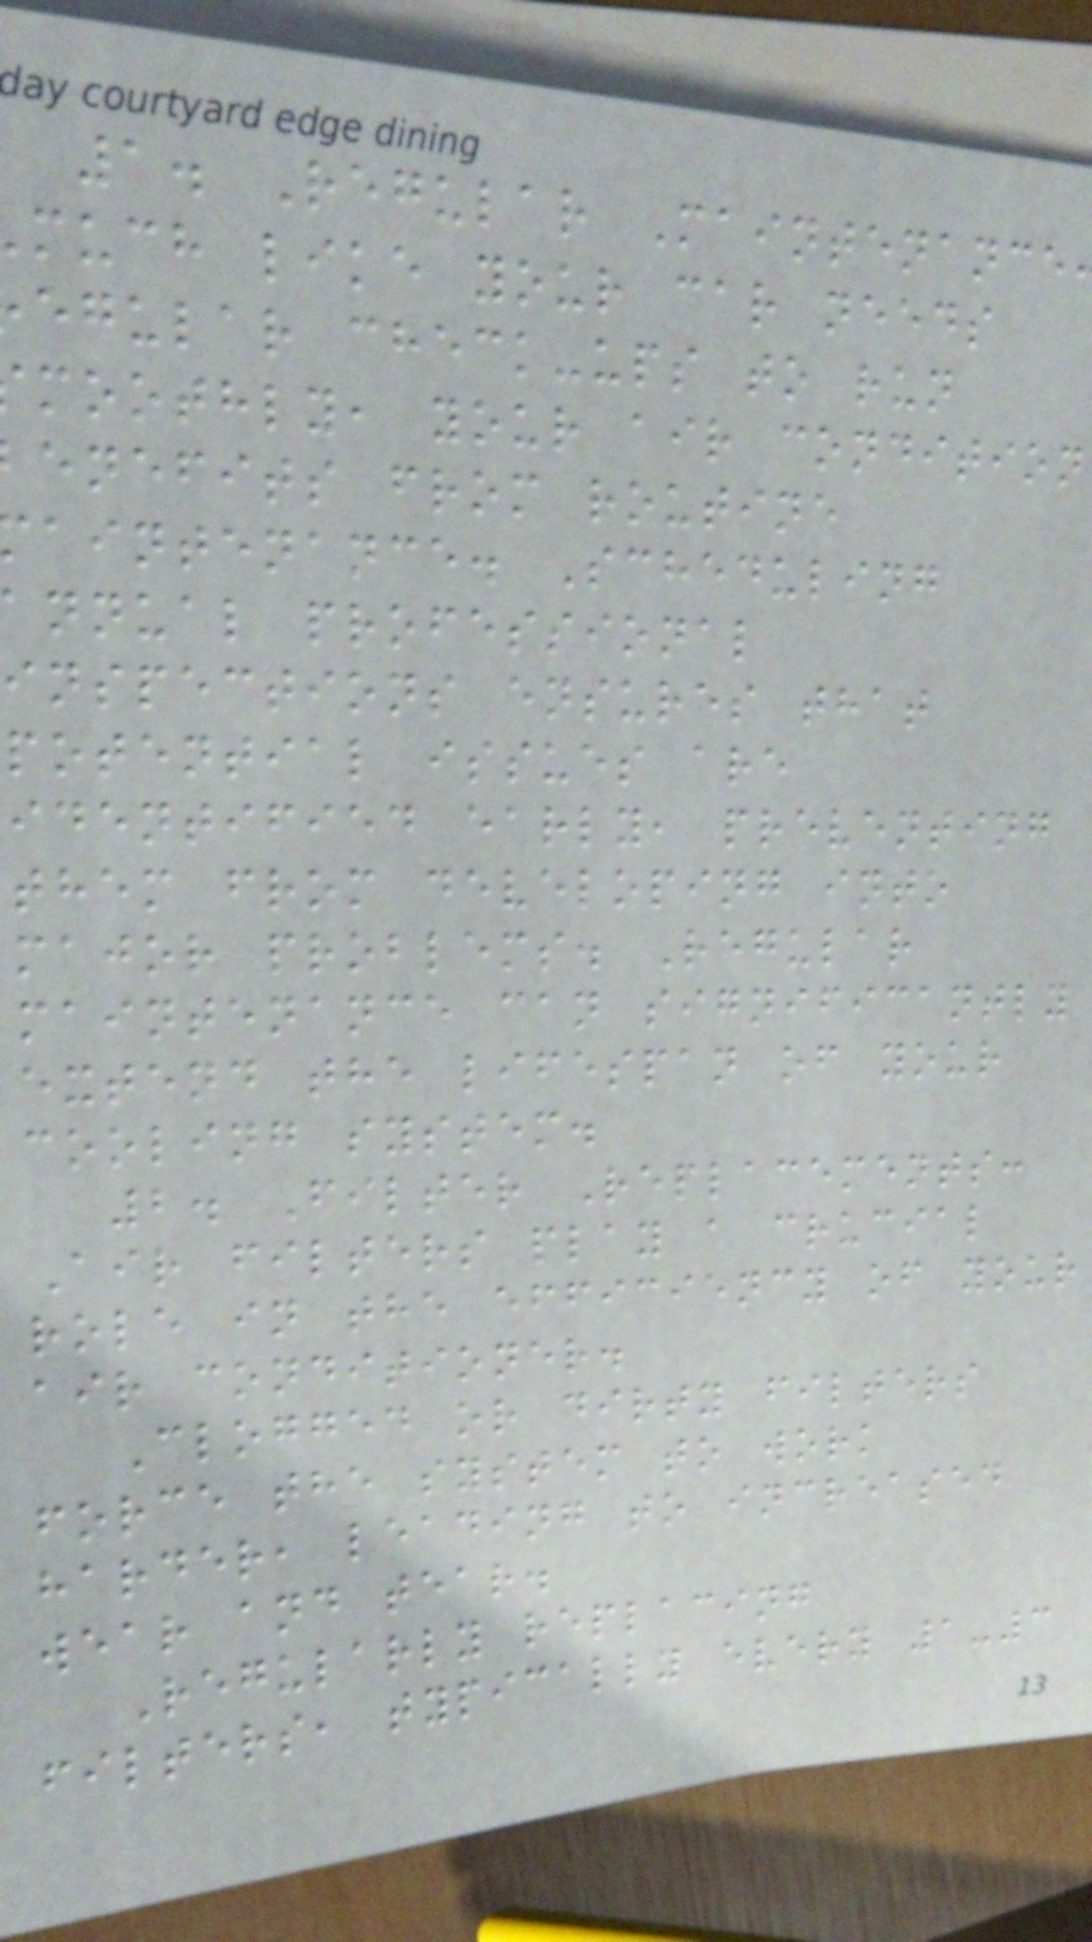1. Regular Maintenance
much like your car needs
egular check-ups to run
moothly, your air condition
enefits from routine
aintenance. Scheduling
annual professional
inspections ensures that
potential issues are
identified early, preventing
them from developing into
major problems. Regular
maintenance can significantly
extend the lifespan of your
cooling system.
2. Filter Replacements:
Air filters play a crucial
role in the efficiency of your
air conditioner.
Clogged or dirty filters
force the system to work
harder, leading to increased
wear and tear.
Regularly replacing
filters, typically every 1-3
